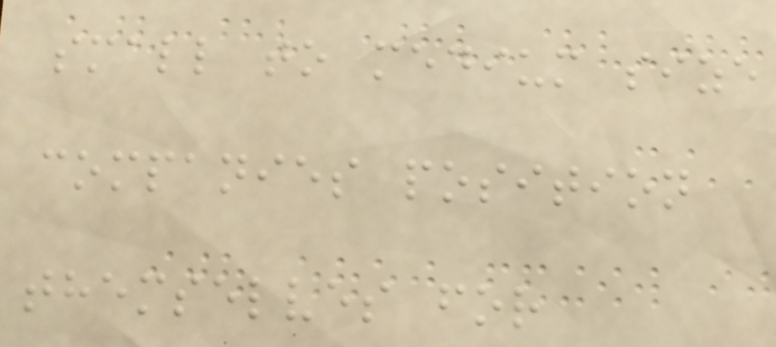small to medium size
companies position
themselves for
